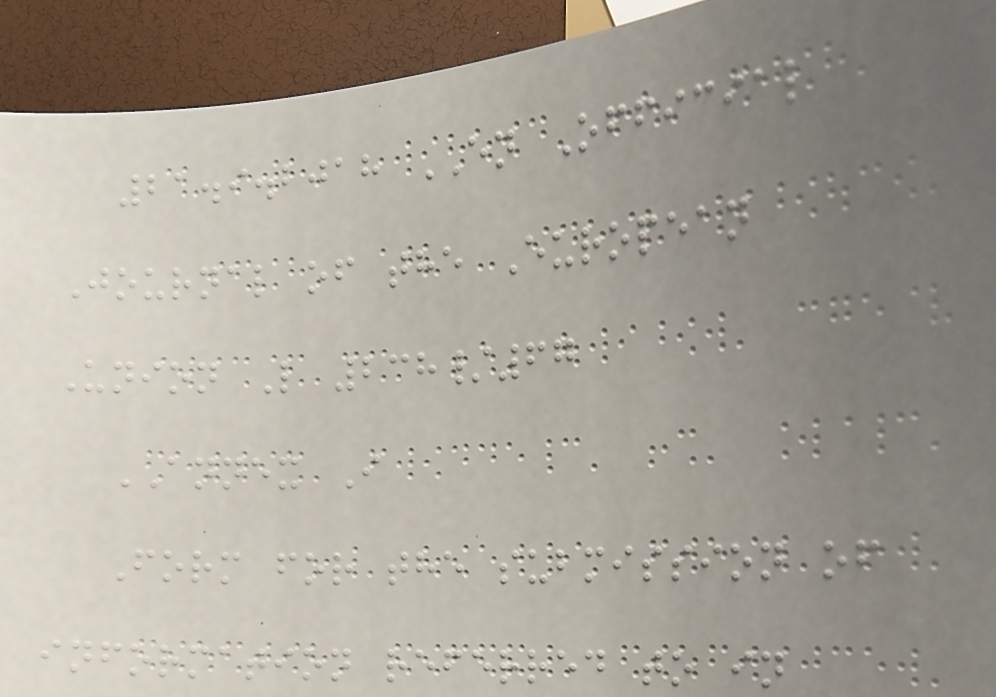21.9.2018 EN Official
Journal of the European
Union L 238/67
ANNEX I
Form for the submission of
information referred to in
